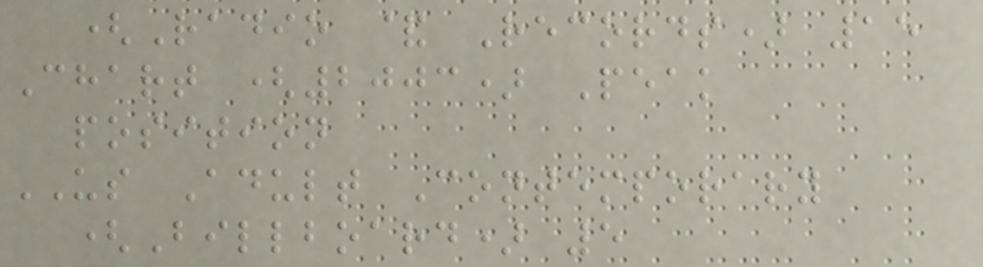(Radio & Records) 15
Chart (2003) Peak
position
US Adult Contemporary
(Billboard) 5
